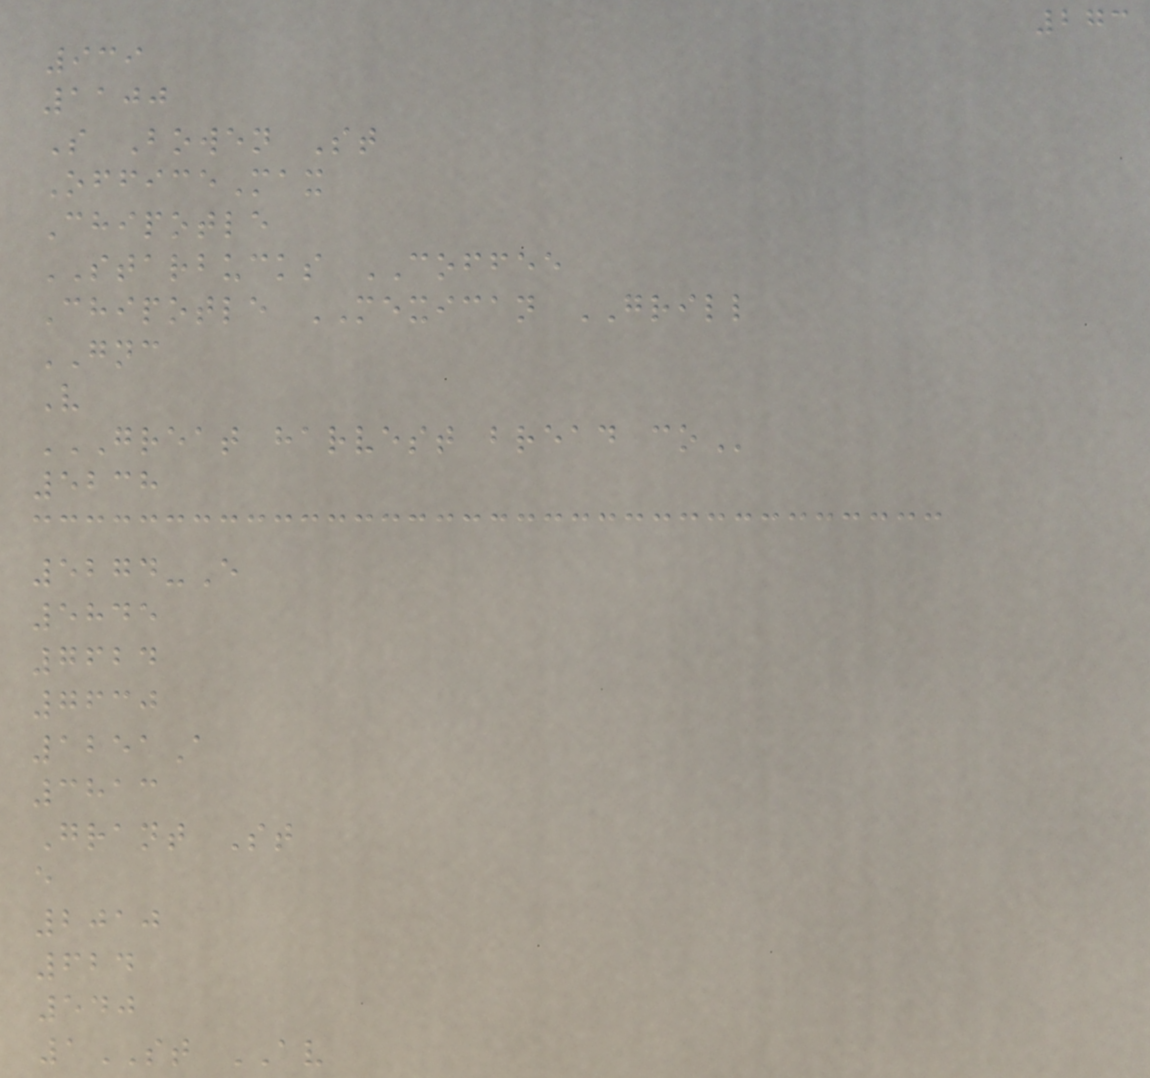273
939
1100
S Bowen St
OfficeMax
Chipotle
STARBUCKS COFFEE
Chipotle MEXICAN GRILL
GNC
V
GREAT HARVEST BREAD CO
5238
5274-E
5845
7624
7630
1251A
3813
Grant St
e
2010
624
540
1ST AV
